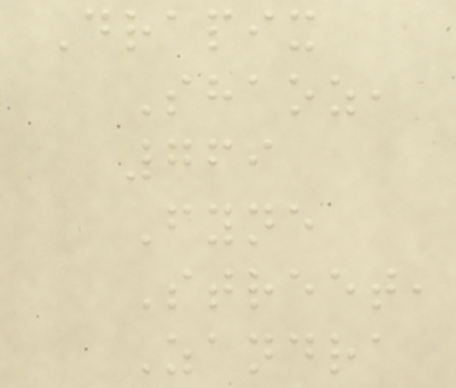Drapix
Shaoz,
769
Fyne
Street,
Zandra
